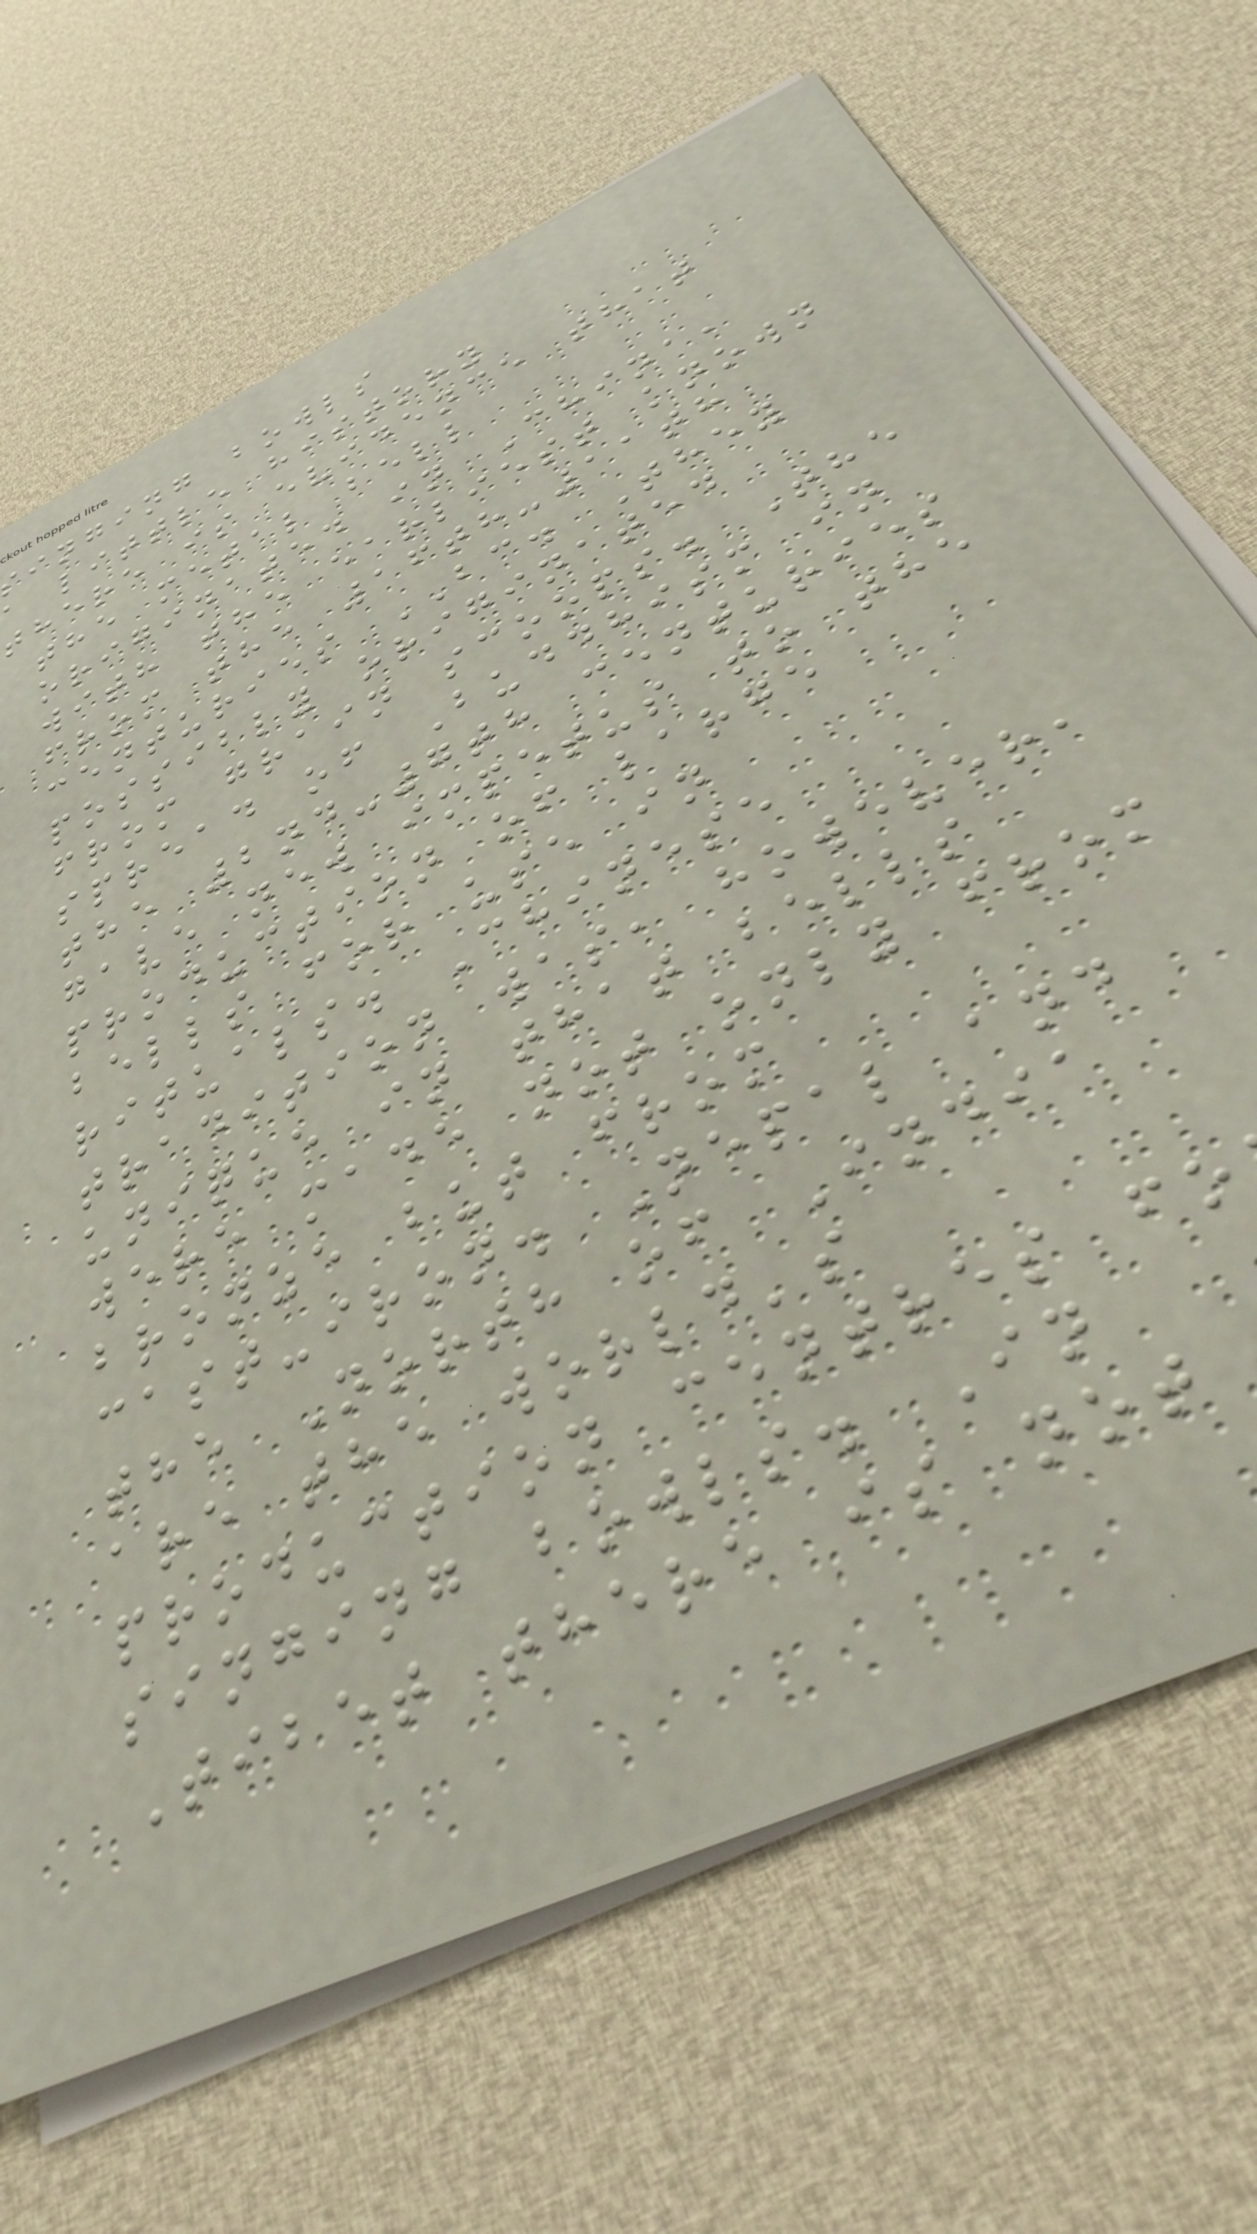inging bowls
a little history
there is evidence that
the metal bell
originated in China,
with the earliest known
from the 16th-11th
centuries BC. They
possibly originated
from grain scoops. The
spread of Buddhism in
the 2nd-7th centuries
gave new impetus to the
production of large
bells for use in
rituals. Chinese
tradition was, however,
unique in that bells
were made not only from
bronze but from
cast-iron. Nepal and
the North of India
are the world's
production centres fo
singing bowls. In
Tibet there is not
